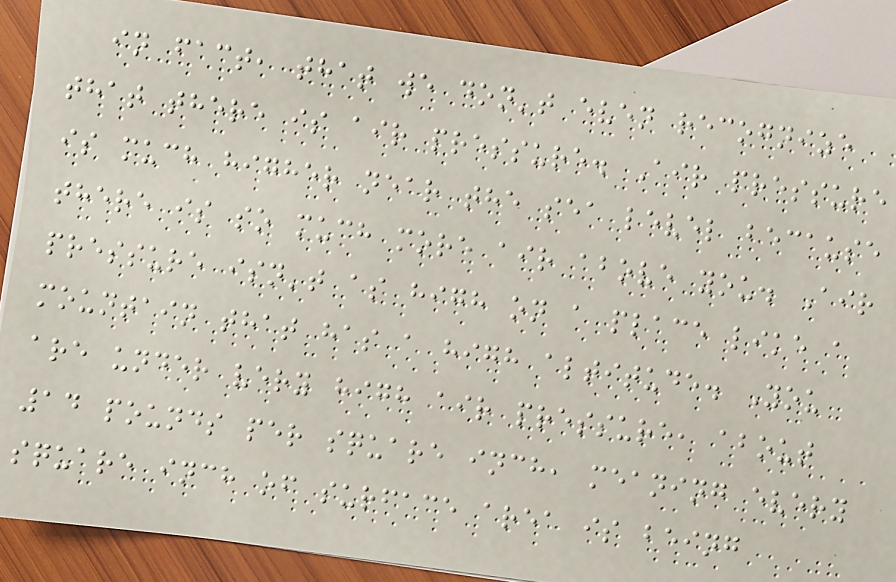in fact, that we don't even recognize
that there is air pressure. Air pressure
is much higher near the sea level because
there is so much more air above you. Air
pressure isn't as high on a place like a
mountain that has a high altitude. You
are under very high air pressure, about
14 pounds per square inch, meaning every
square inch of surface area is being
